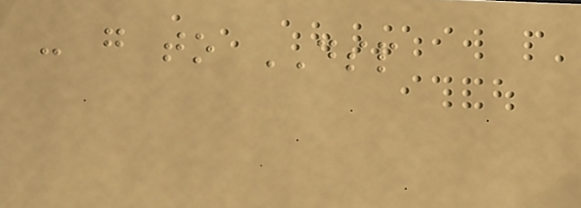- go to DSP
